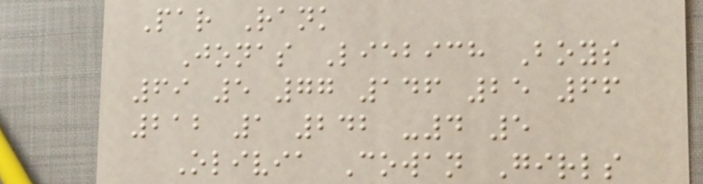Par Rank
Jonas Liebich Boys
69 5 77 146 25 66
212 1 242 -4 5
Olivia Cowan Girls
